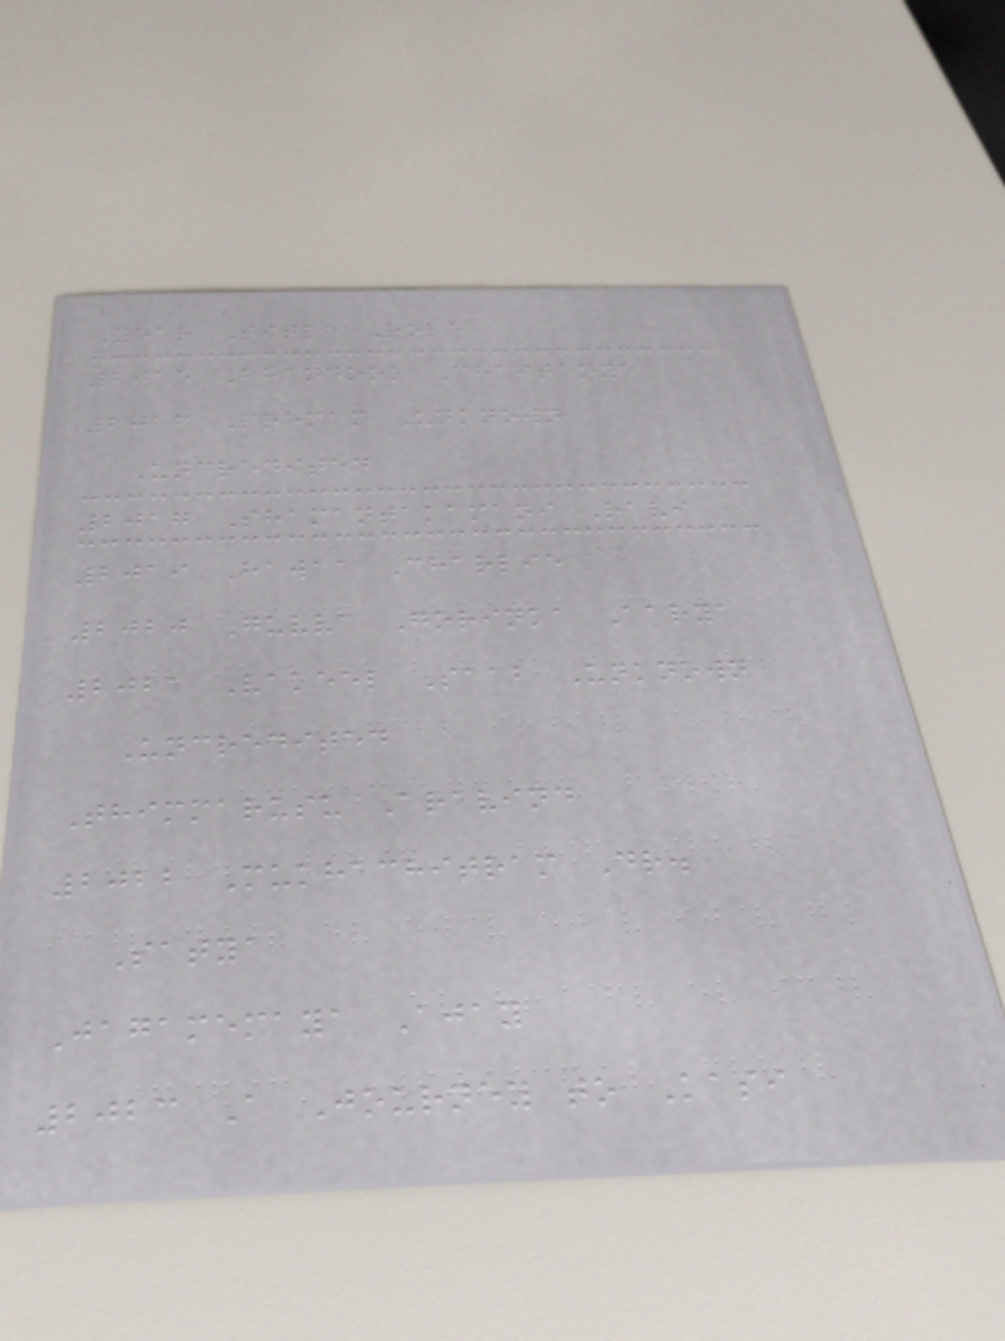Year Title Role
2015 Bhandook Chaitanya
2016 Premam Unknown
Uncredited
2017 Shamantakamani Ravi
2019 Hawaa Charlie
2020 Guvva Gorinka Aarya
2021 Vakeel Saab Unknown
Uncredited
Thimmarusu Aravind
2022 Mukhachitram Dr.
Satya
Jagamemaya Ajay
2023 A Journey to Kasi
